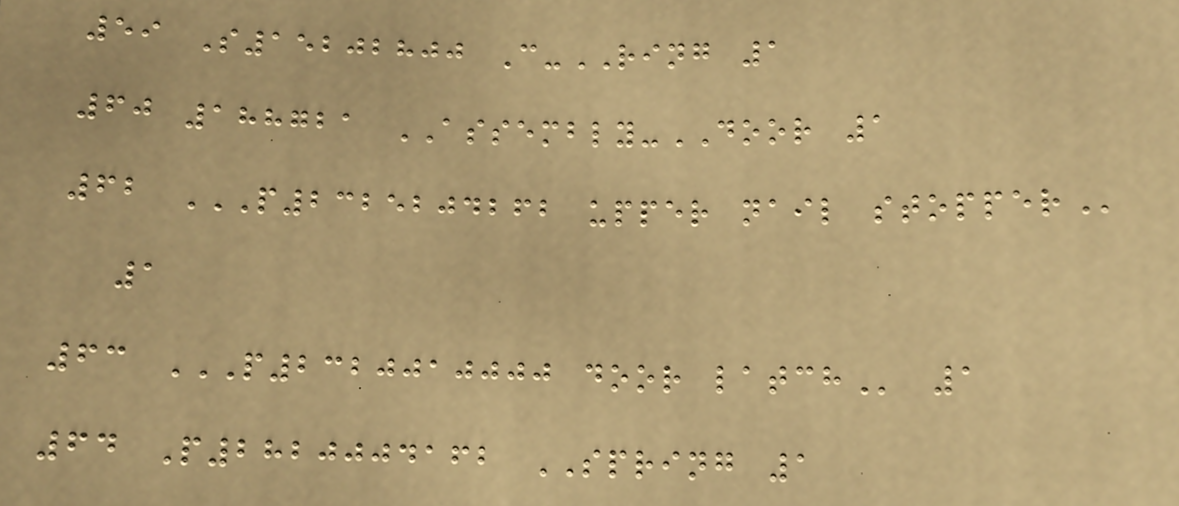59 S15202800 C-RING 1
60 188721 ASSEMBLY-DOOR 1
62 P2325204262 UPPER NAIL STOPPER
1
63 P2320010000 DOOR LATCH 1
64 P2820004162 SPRING 1
